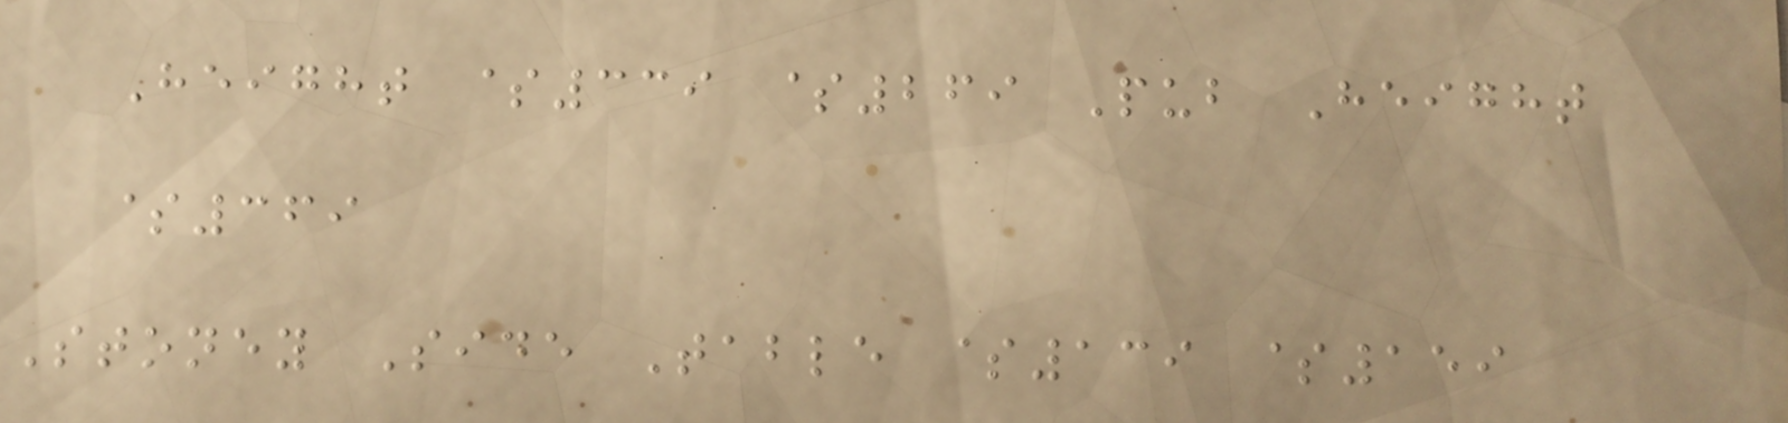Height $339 $269 Pub Height
$369
Stoney Side Table $139 $159
